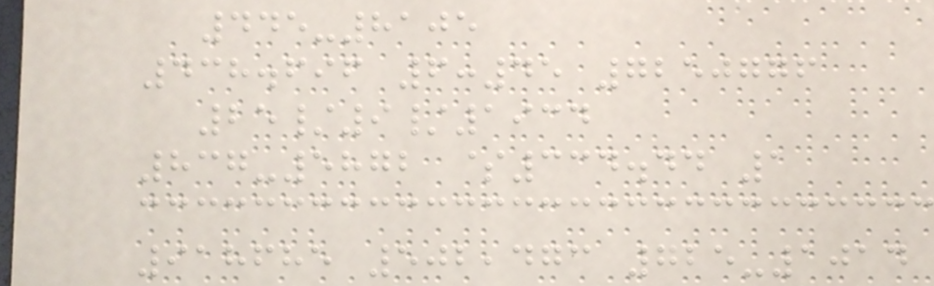445-8105
438.696 6:45 7250776
25/9/1934
837-5872 $334.44 1
918685 502,473 725-1014
